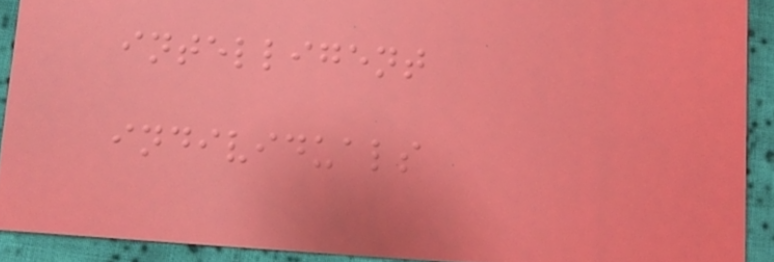intelligent
individuals
